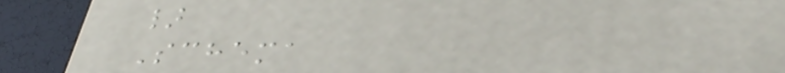}
Schema
